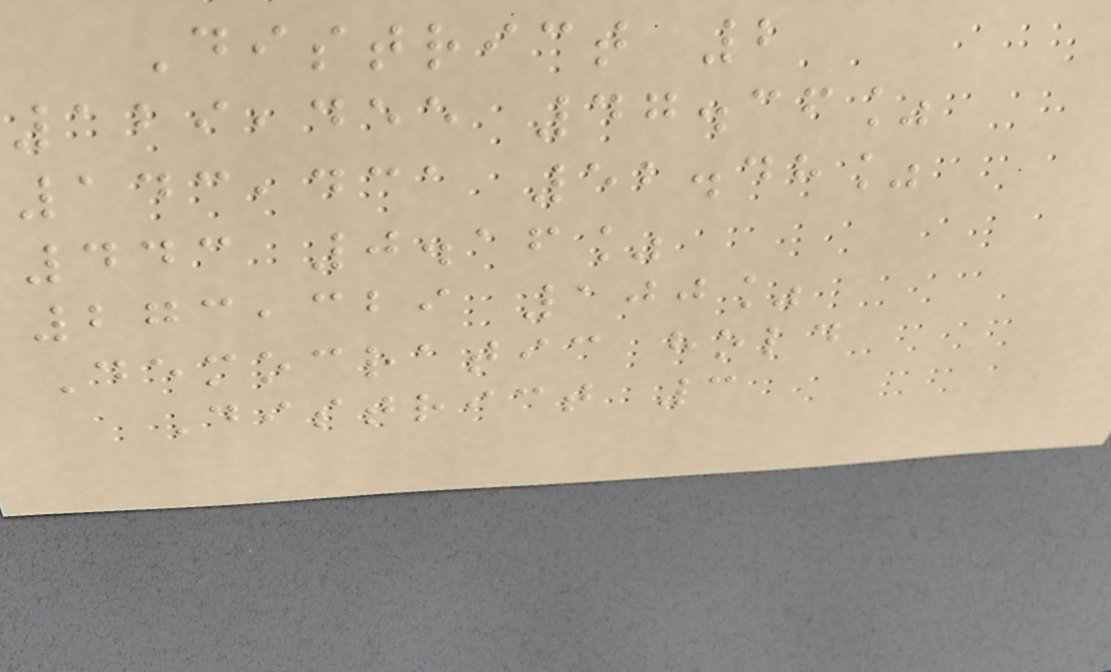District 2
129,455 47.36%
143,431 52.48%
443 0.16%
273,329 100%
Democratic hold
District 3
